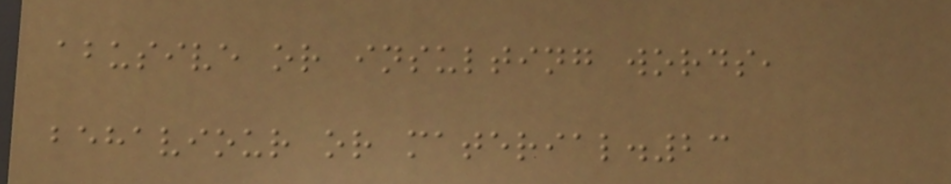abusive or insulting words,
behaviour or material.23
